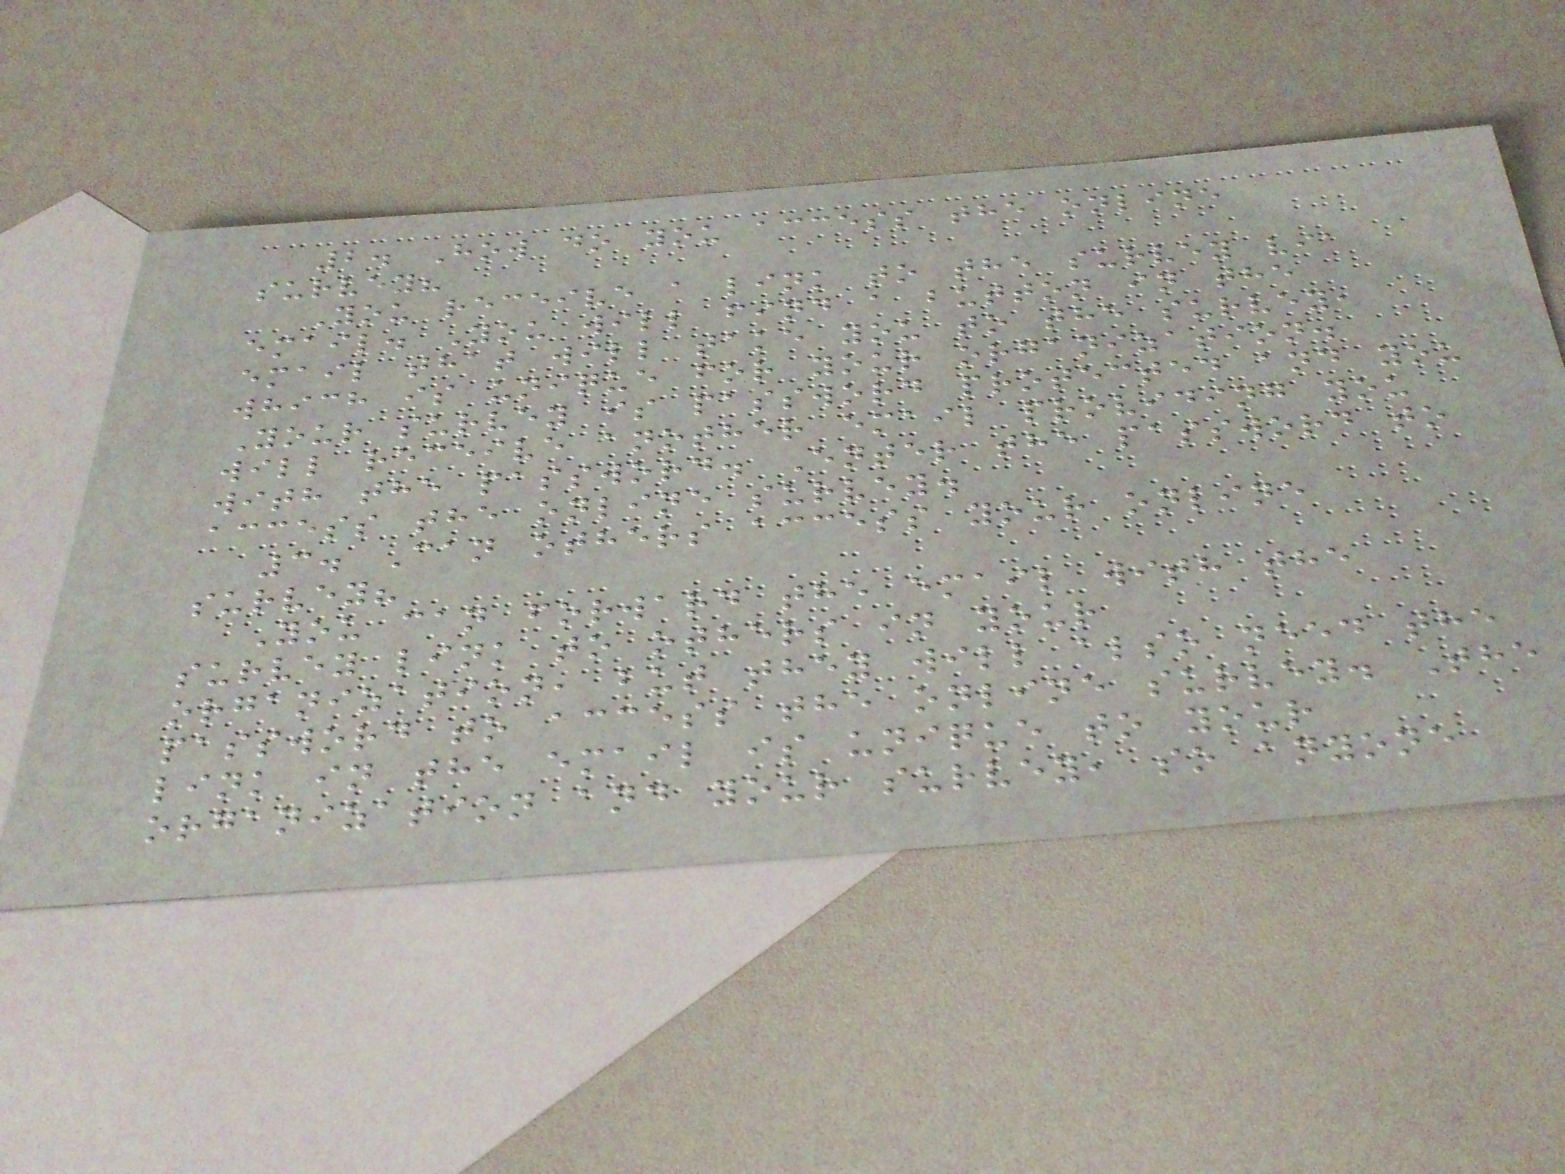2. How do you access the online
survey?
You receive a link to the survey via
email. You will find a button in the
email that will take you to the survey,
which is unique for your organization.
Your survey is password protected and you
will receive another email providing you
with the password. Enter the password to
access the online survey.
3. Can others access your online
survey?
You can forward the email with the
survey link to others in your
organization, but they will also need the
password to access the online survey. The
link in the email is unique to your
organization and your survey, so anyone
